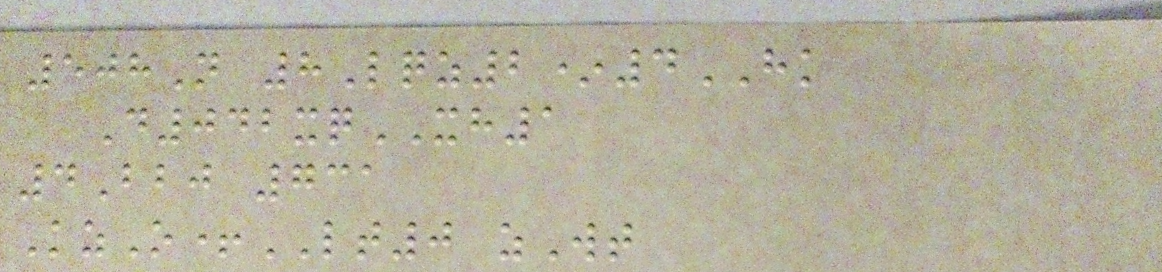508N 8Lqz2*4HK
D042xqXH1
4Bbj 731
KzO+LT0 zWt
